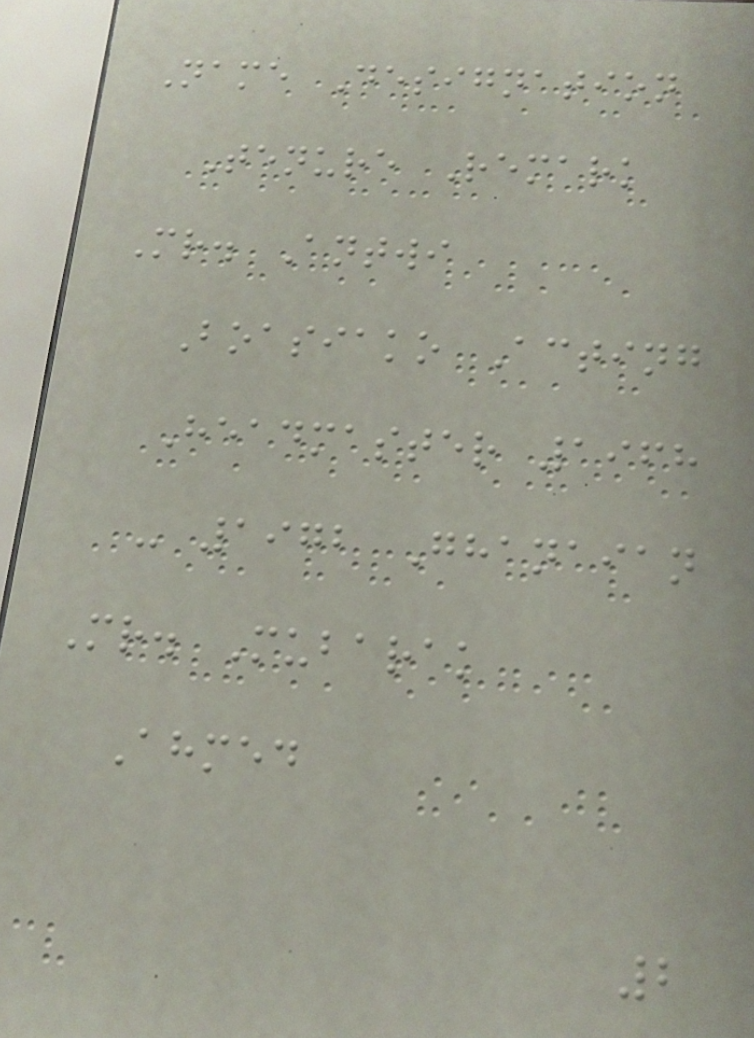Name Designation
Tenure Remark
Mr. Antwi
Boasiako Acting
Headmaster 1968
- 1972 Ghanaian
Mr. Mubarak
Ahmed
2
